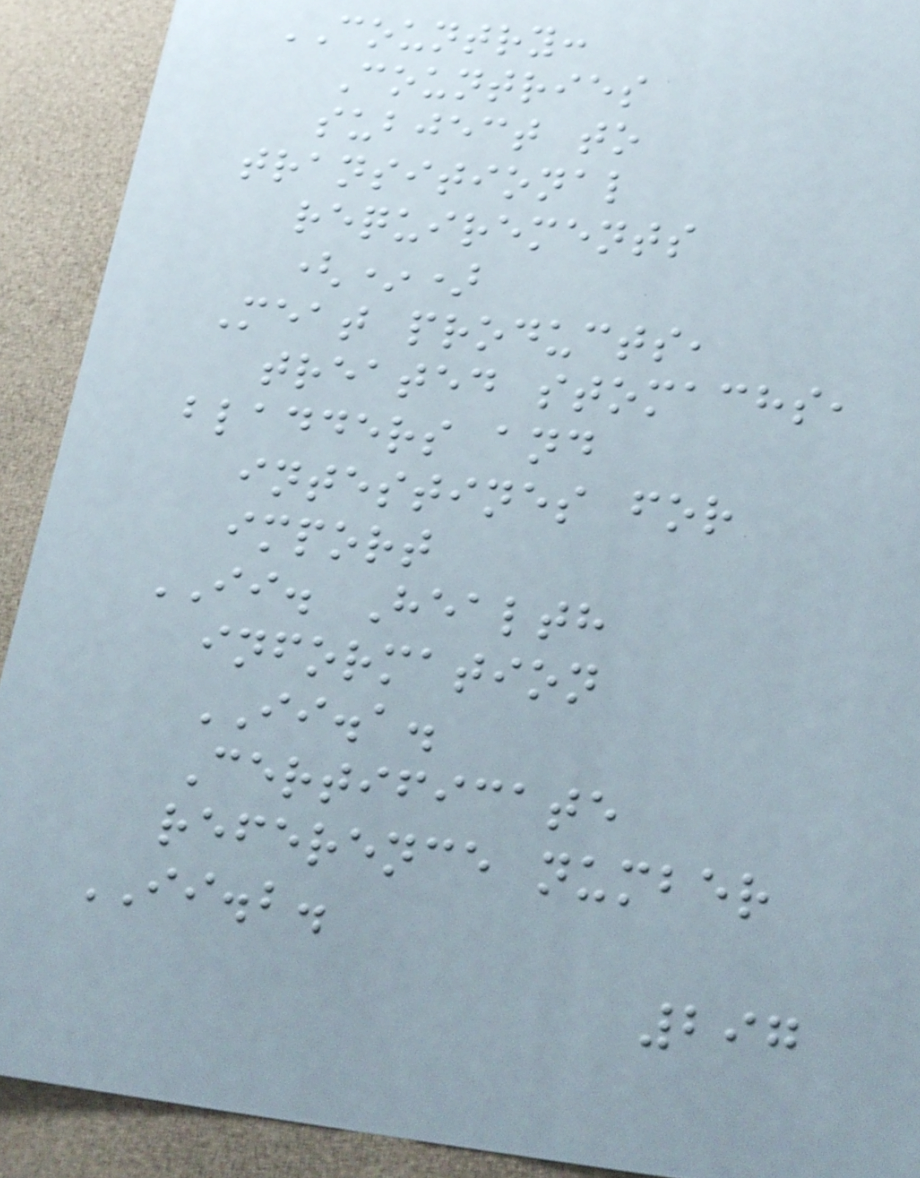COUNTRY:
Countries
subject to
transitional
requirements
(*)
Meat products,
treated stomachs,
bladders and
intestines for
import
II. Health
information
II.a.
Certificate
reference number
II.b.
297
